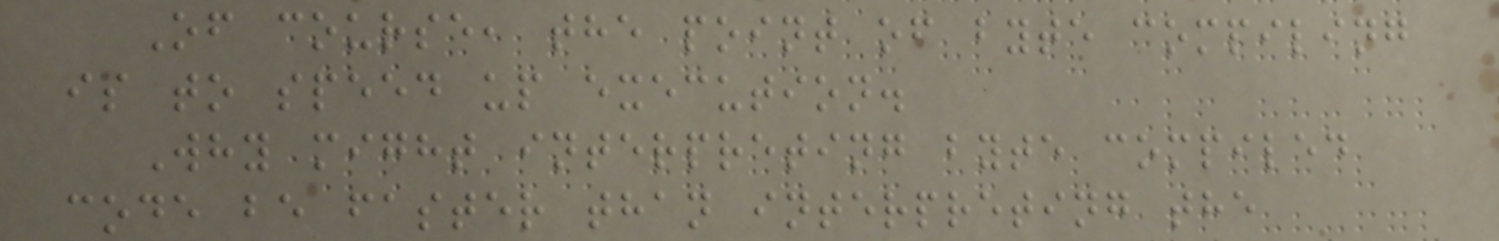Of course, the point of byte compiling
is to speed up execution.
Why might interpreting byte compiled
code be faster than interpreting the
